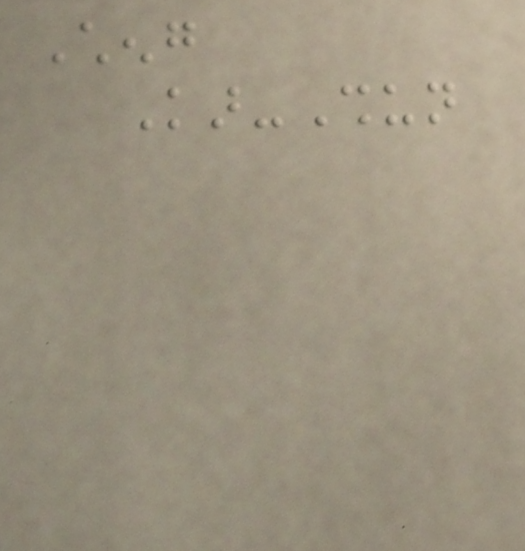Cheng
Kar-Shun
